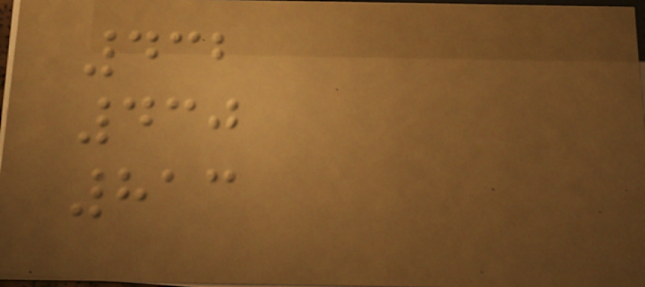432
430
813
